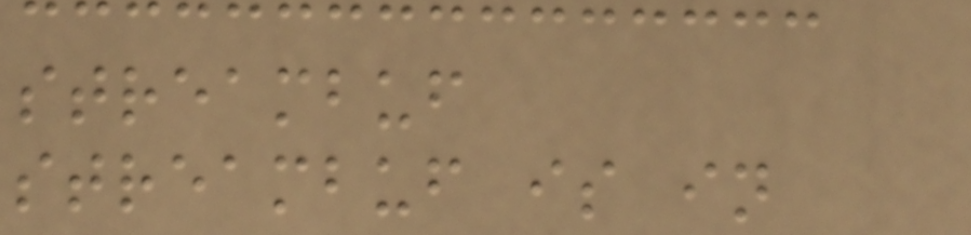streambuf
streambuf is in
